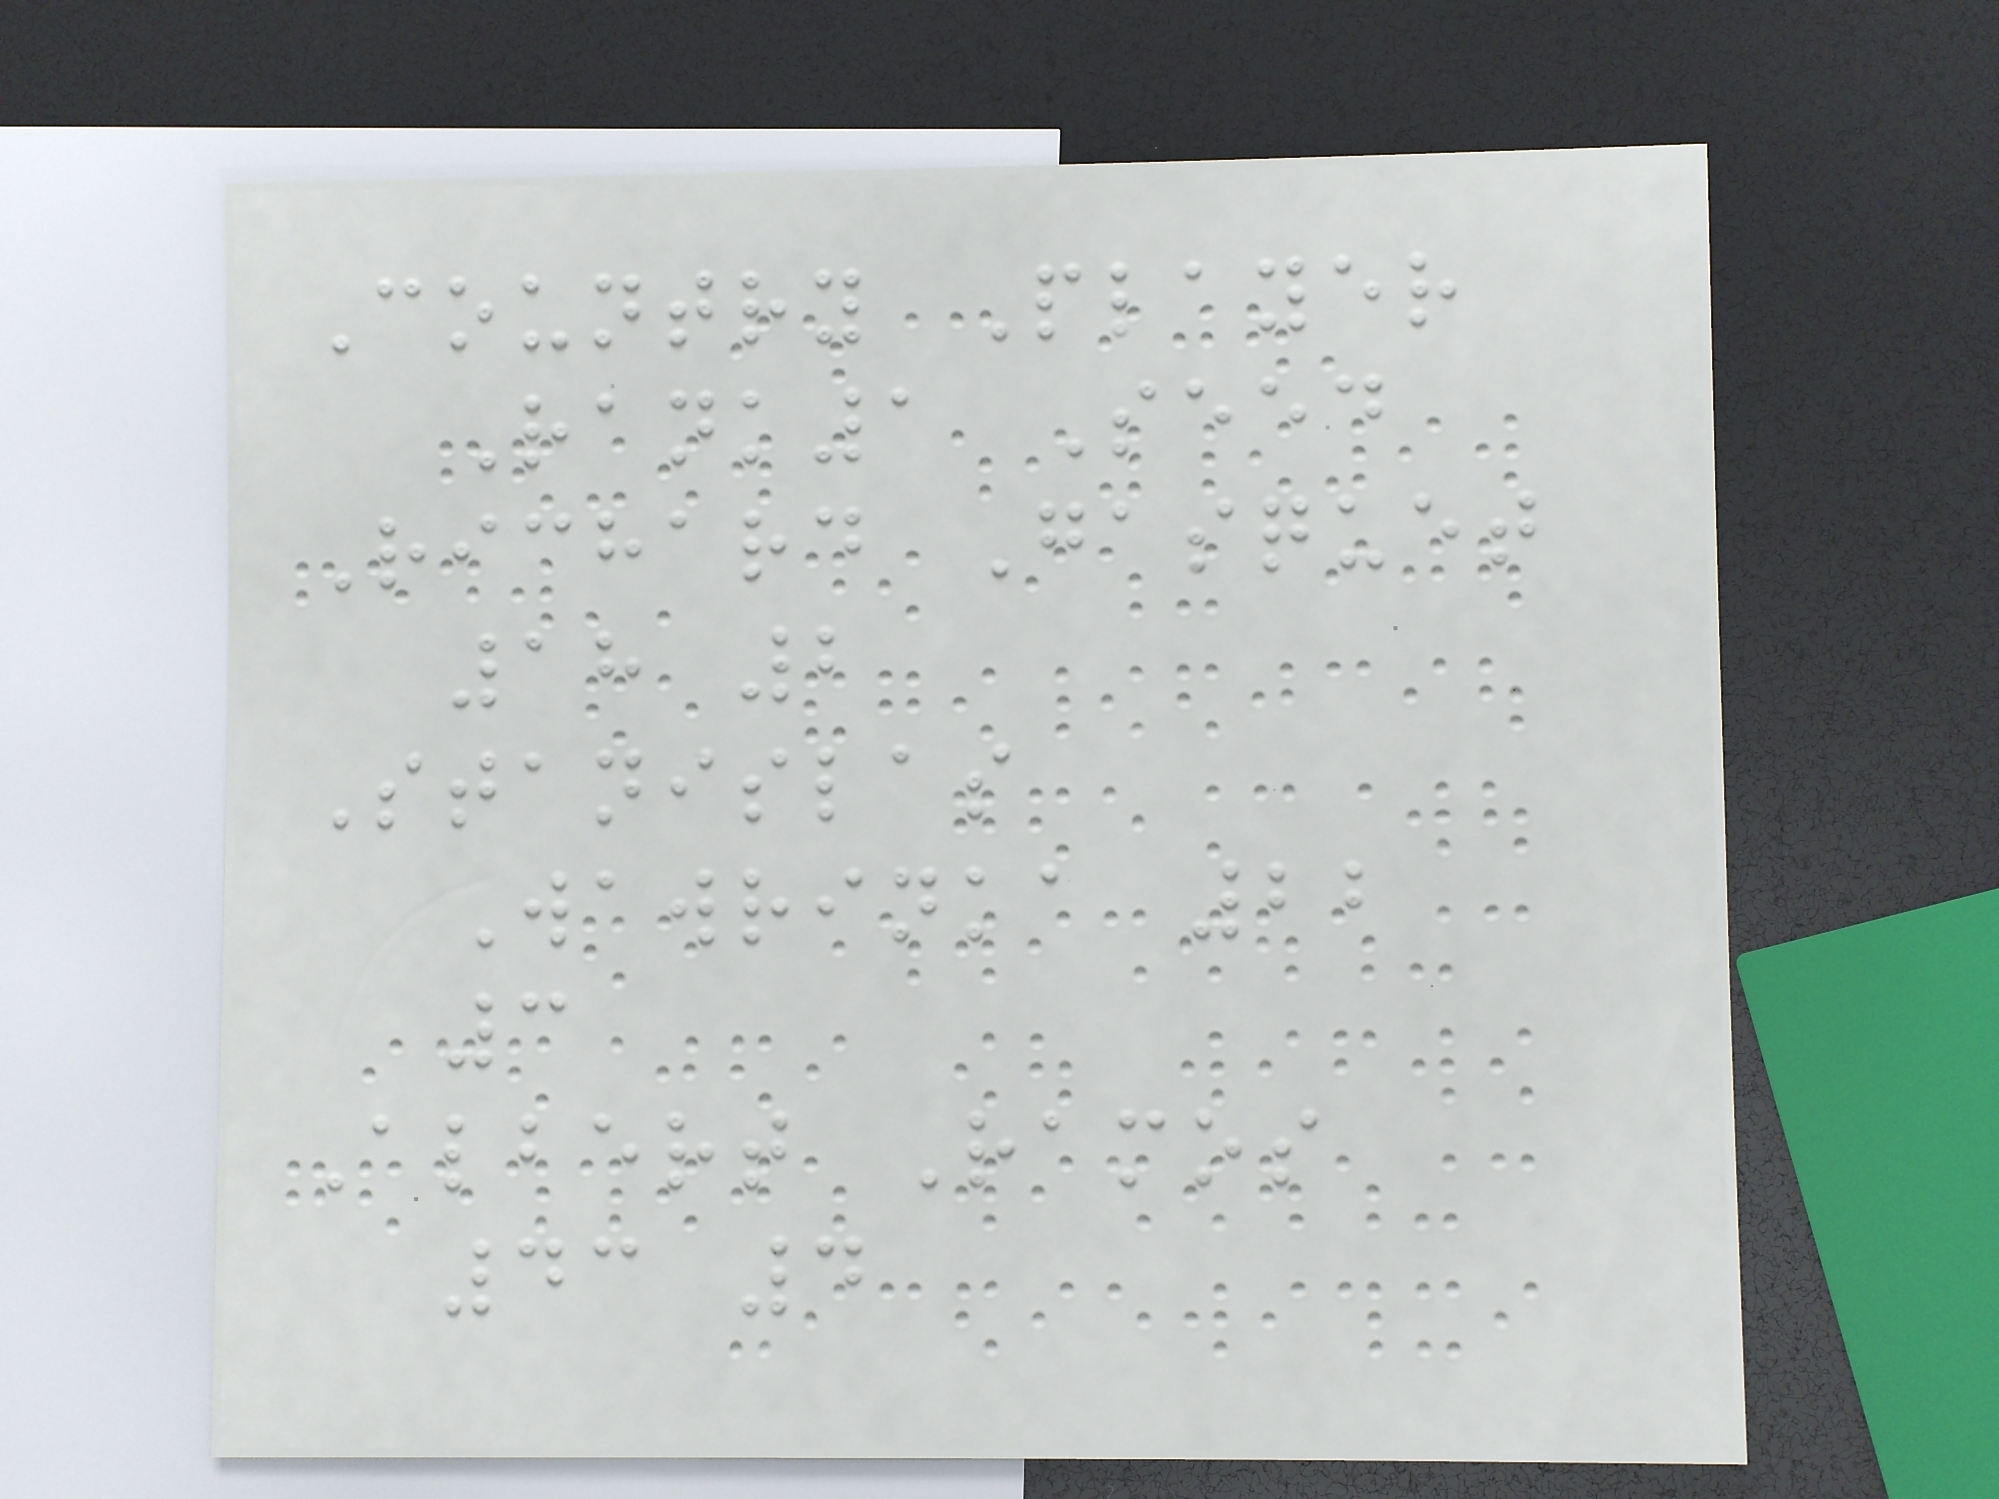Country Player
Rank1 Seed
Richard Gasquet
18 2
Stanislas
Wawrinka 22
3
Albert Ramos
43 4
